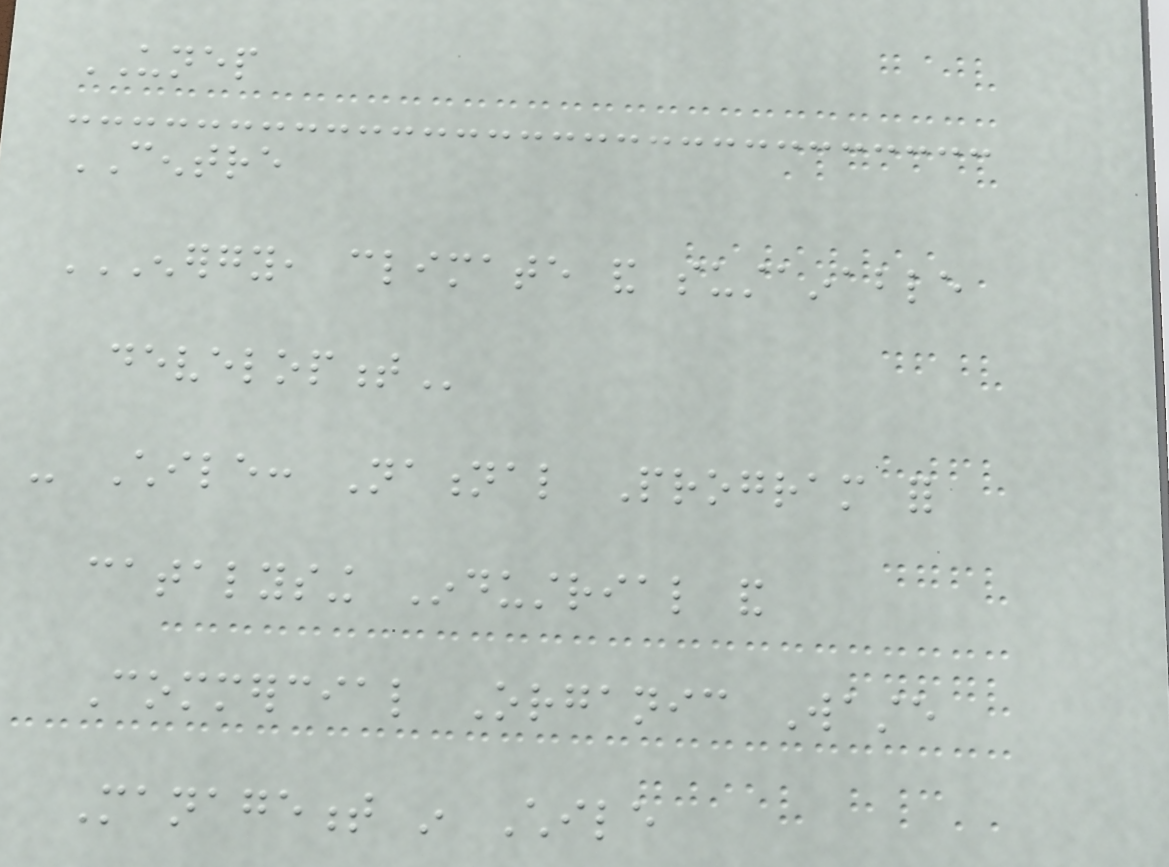UNEP
CENTRE
ENERGY, CLIMATE AND SUSTAINABLE
DEVELOPMENT
- Chile: National Program for
catalysing Industrial and
Commercial Organic Waste
Management in Chile
